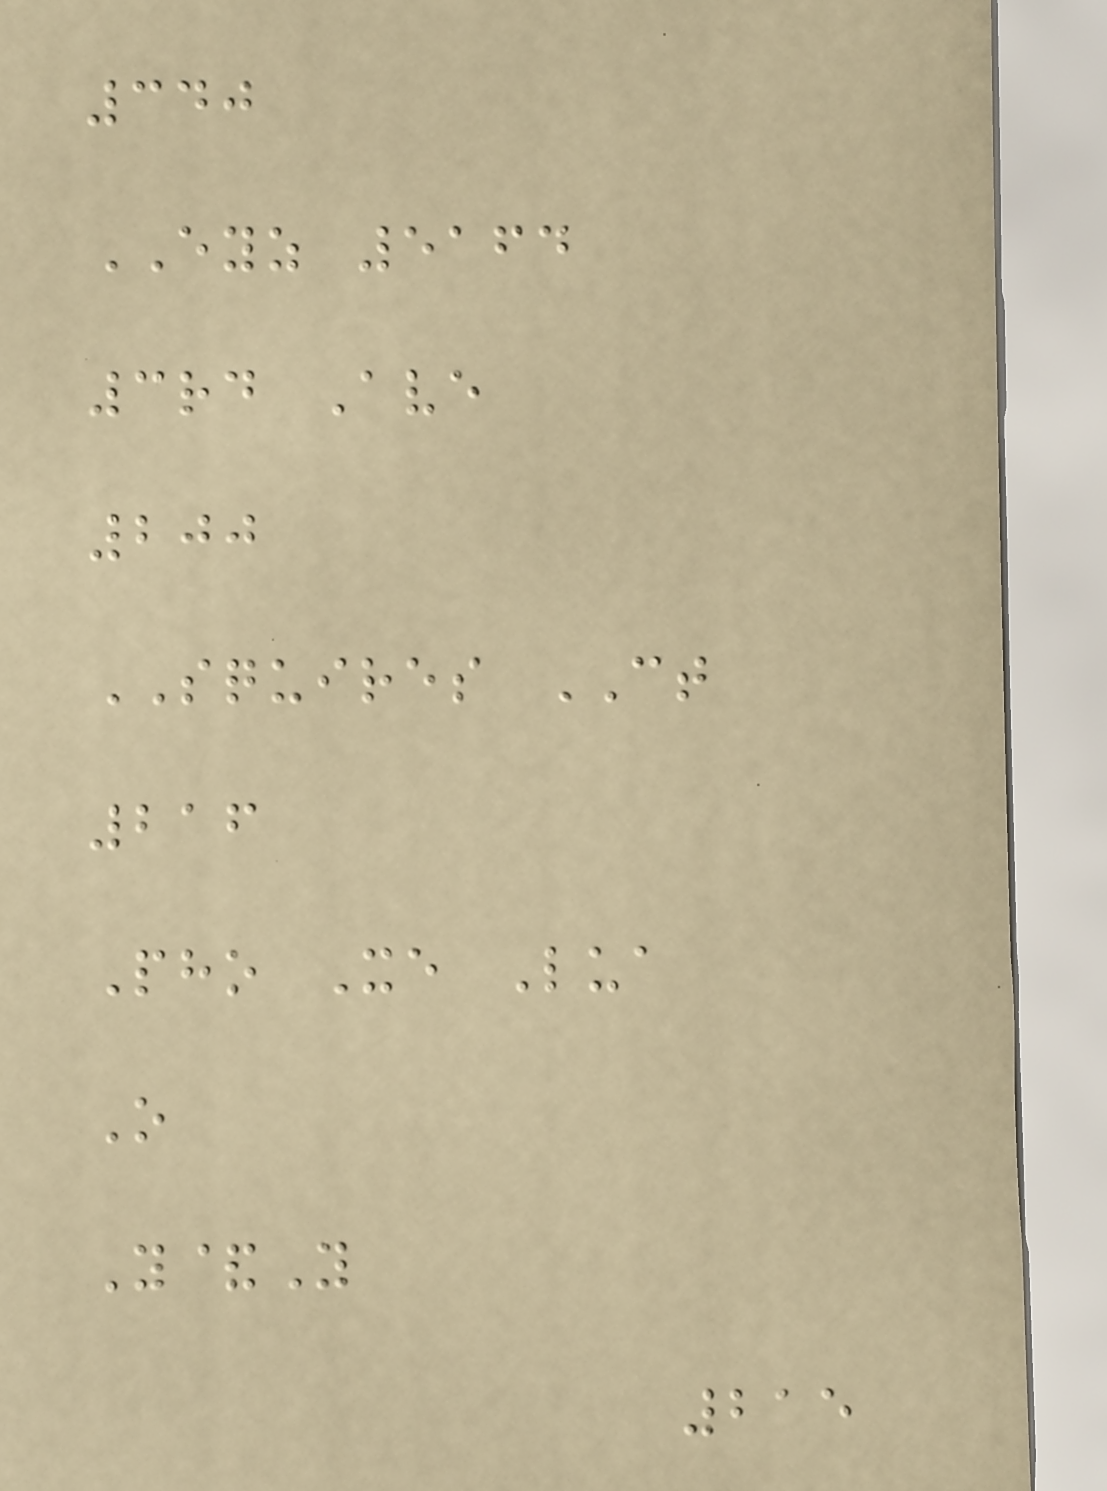340
EYZ 5164
3rd Ave
200
SQUIRES CT
216
Pho Xe Lua
O
Y&Y
215
